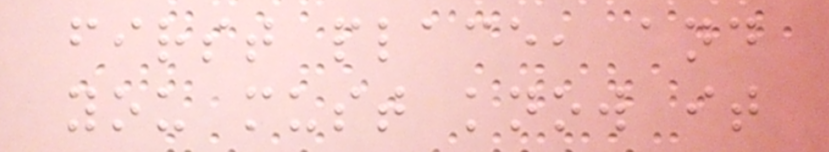first place, and
you must know it
